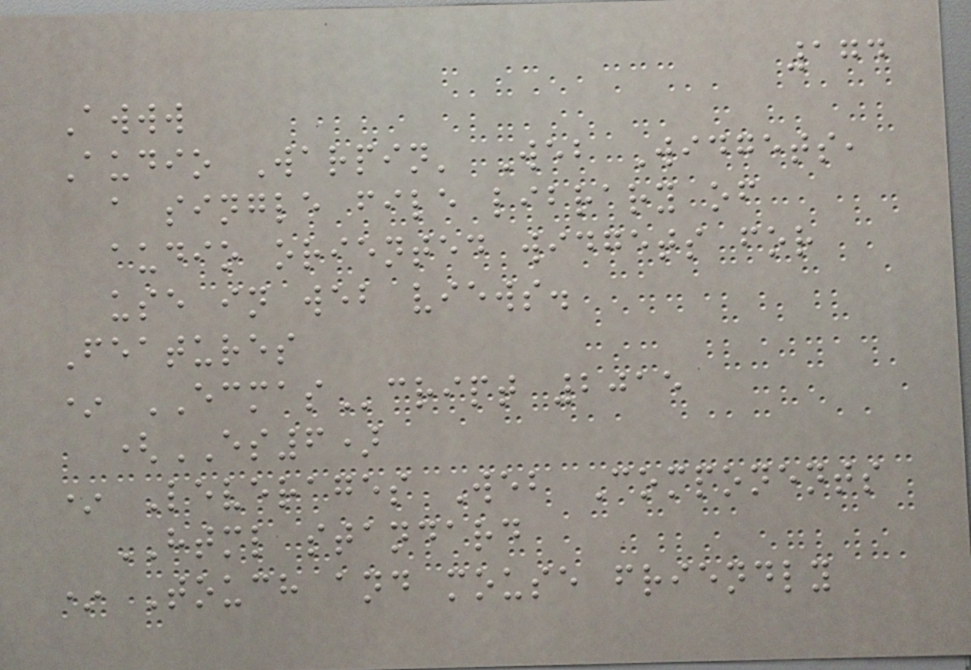174
Awww
Audio Warpin' Web Widgets,
a single file library of
audio oriented widgets for
use in web views.
Features
* ECMAScript 2015
(ES6)
* Leverages Web Components
HTML standard
* Touch and mouse friendly
